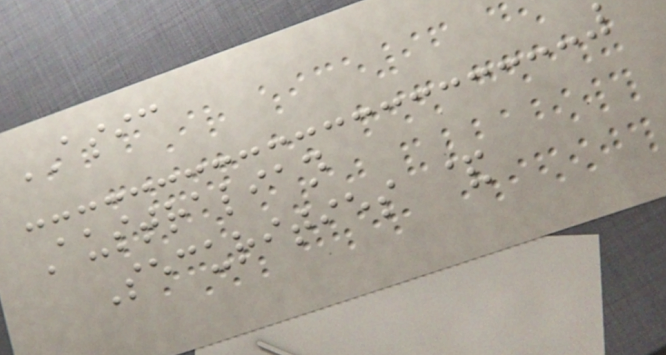ASIC
Australian
Securities &
